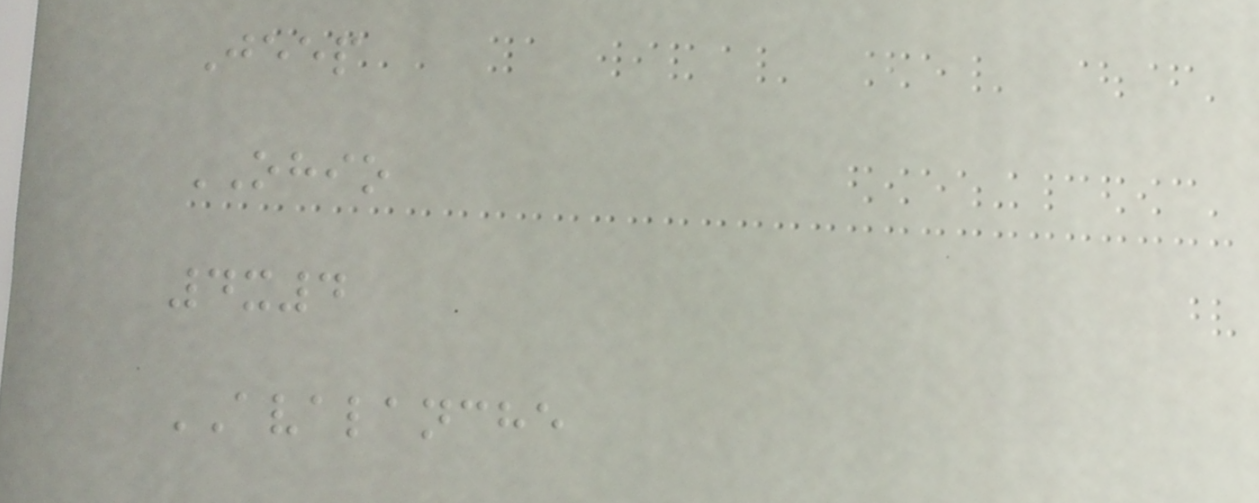Jeep
OHIO
4x4
AVALANCHE
